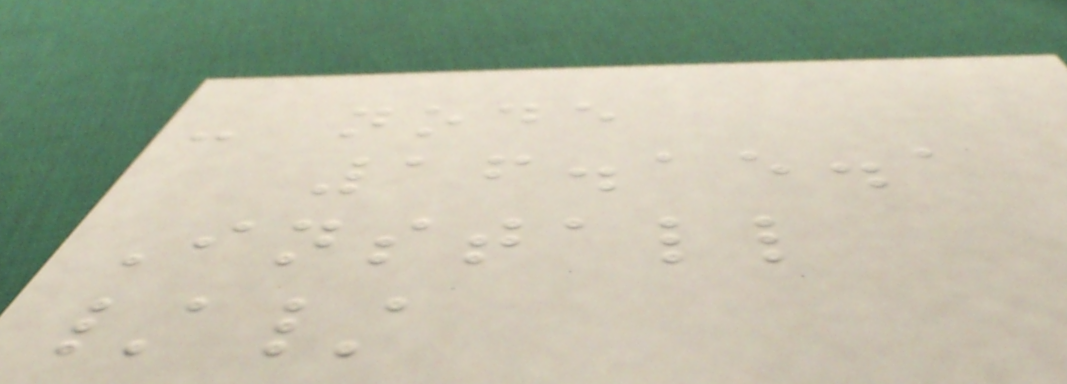- node
16.15.1
Install
//
